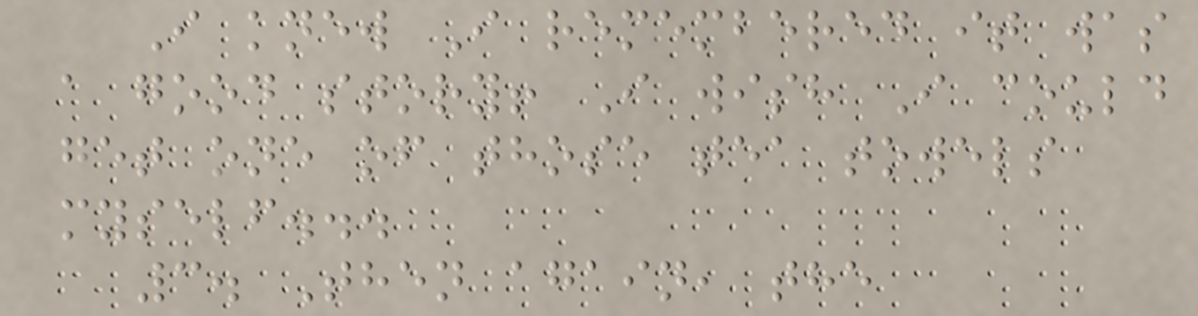I knew I remembered it was
a good story! I wish I could
get one of those tea towels
myself...
3. Then again, the
